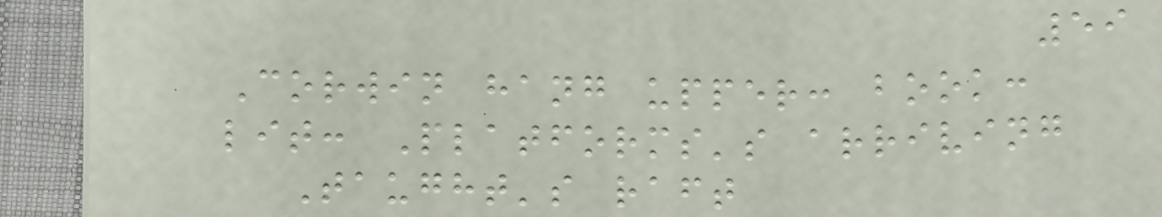59
Corwin hang upper: book:
lit: Platforms's arriving
Taught's raft
